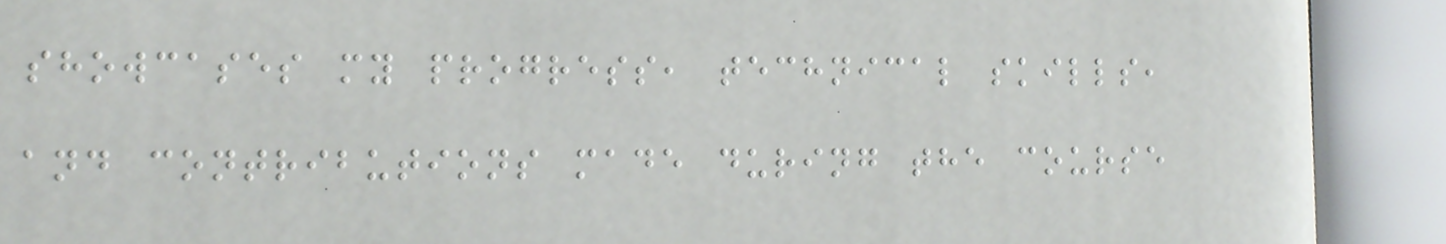showcases my progress, technical skills,
and contributions made during the course
